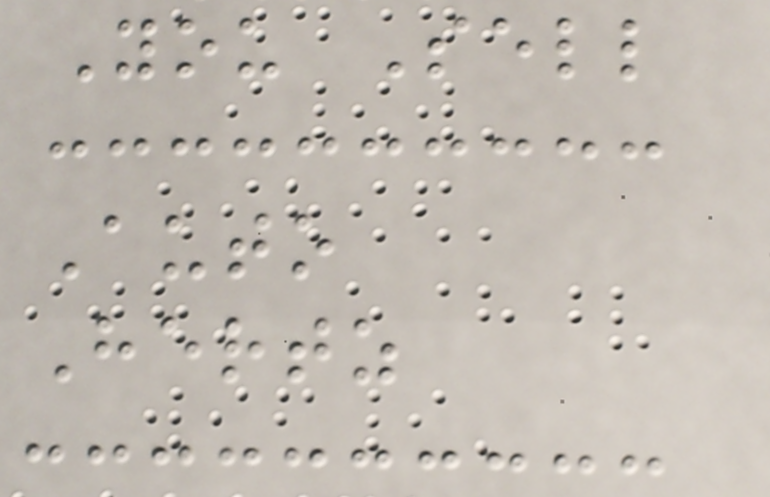You Sell
Auto
Hertz
